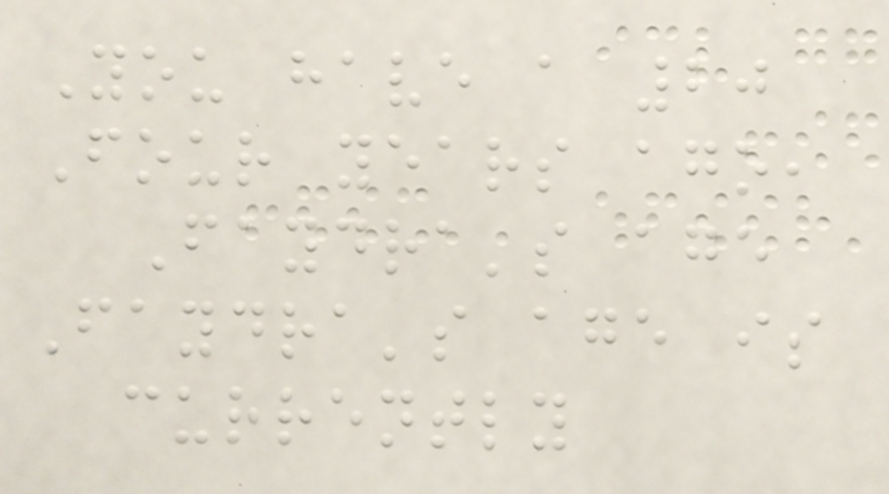You have a 20
Four years ago,
Faydra's age
Faydra's age is
currently
